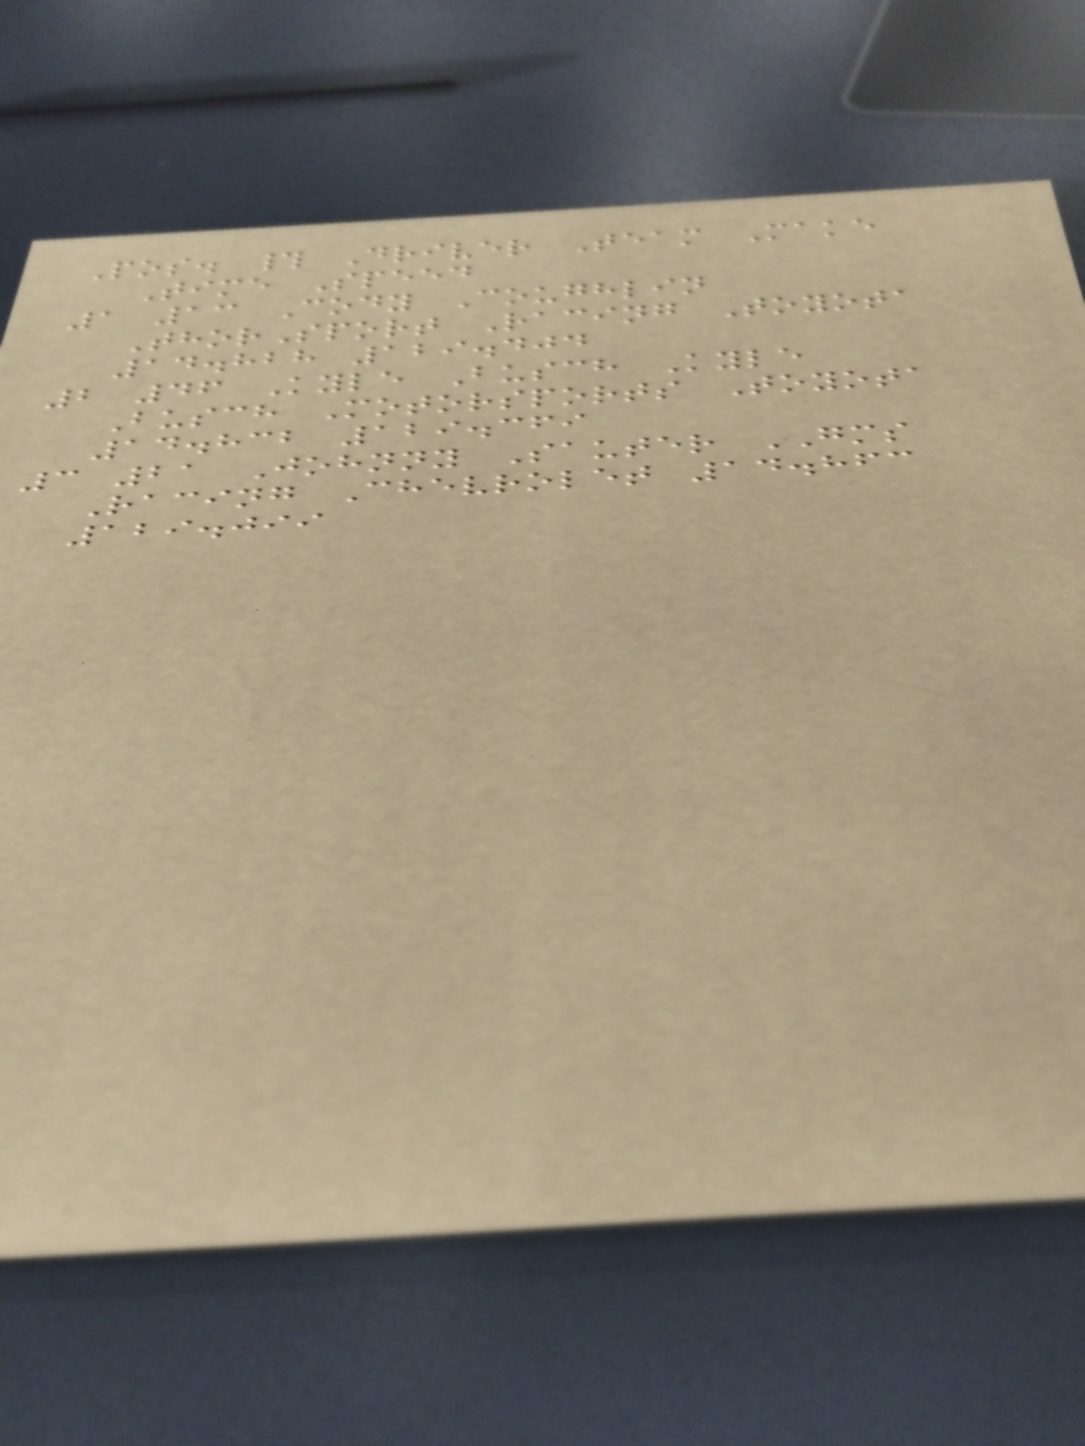Pos. # Driver Team Make
Time Speed
1 13 Cody Coughlin
ThorSport Racing Toyota
14.828 129.404
2 46 Kyle Busch Kyle
Busch Motorsports Toyota
14.832 129.369
3 21 Johnny Sauter GMS
Racing Chevrolet 14.863
129.099
